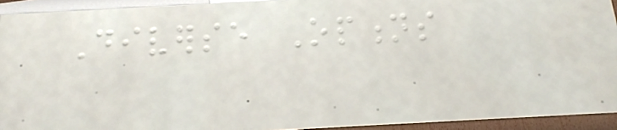Diverse Options
